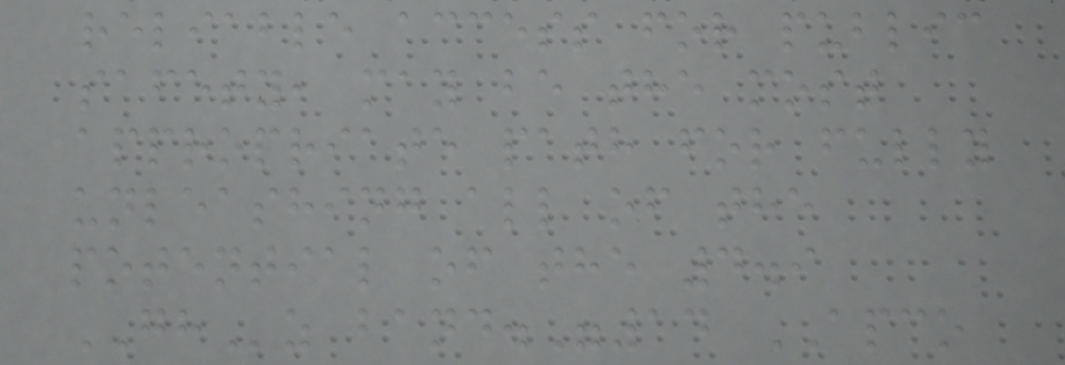reliable access for public
safety, may be the most
appropriate path for fully
unleashing all of the
potential of the 4.9
GHz band."14 APCO
